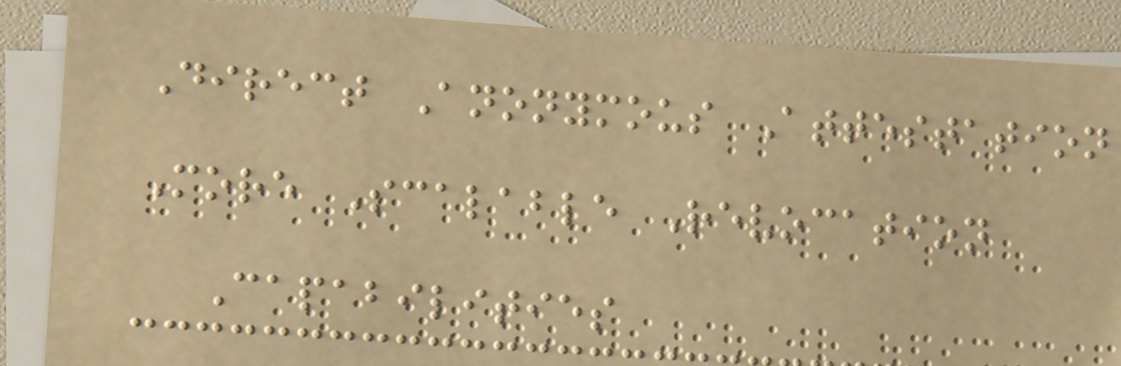Direct Anonymous Attestation
More Scalable Revocation
Capabilities
